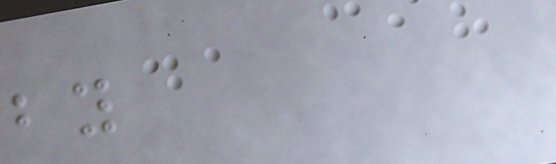by
